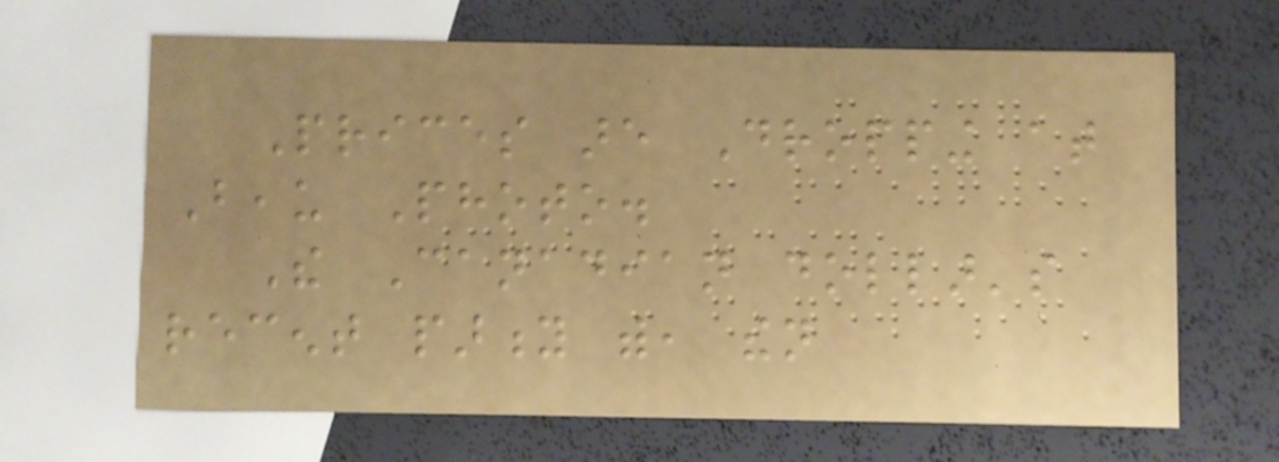Prices are Dropping at
Beau Photo.
The Canadian dollar's
recent parity with, then
